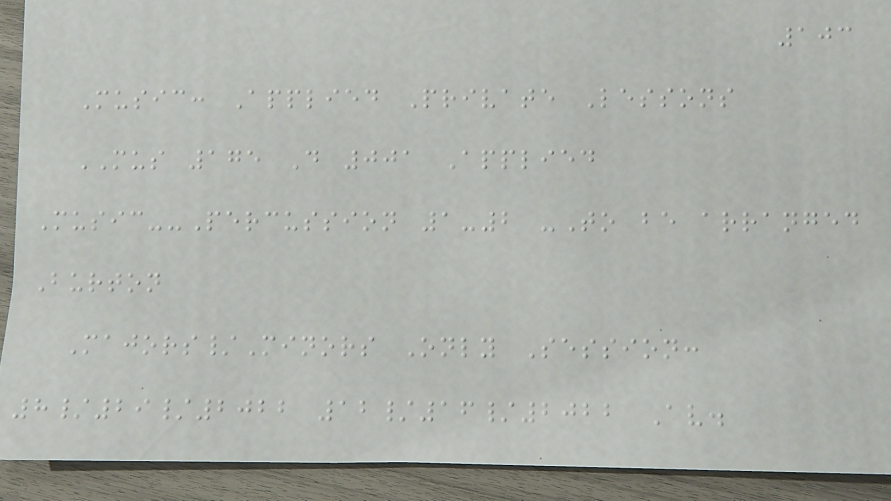103
Music: Applied Private Lessons
MUS 175 D 001 Applied
Music--Percussion 1-2 -To be arranged
Burton
Majors/Minors Only Session:
8/29/2022 12/16/2022 Av.
